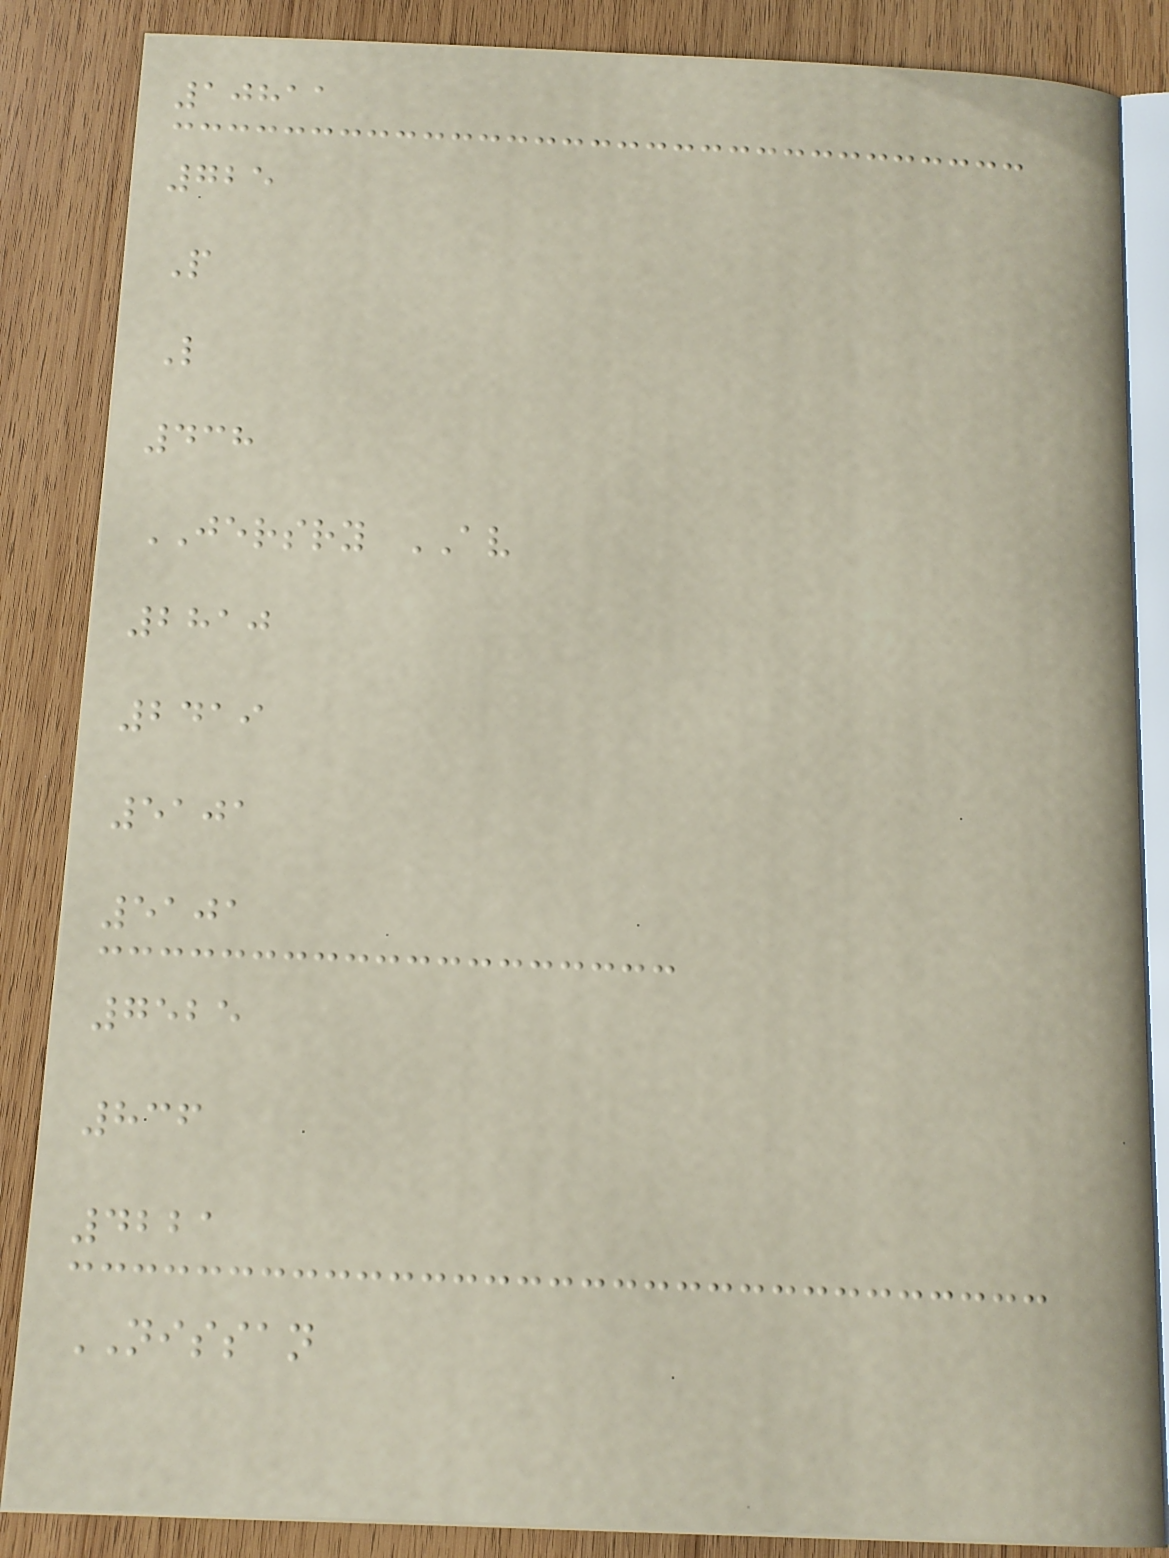10811
725
P
L
438
JERSRY AV
2810
2419
5101
5101
7525
836
4221
NISSAN
